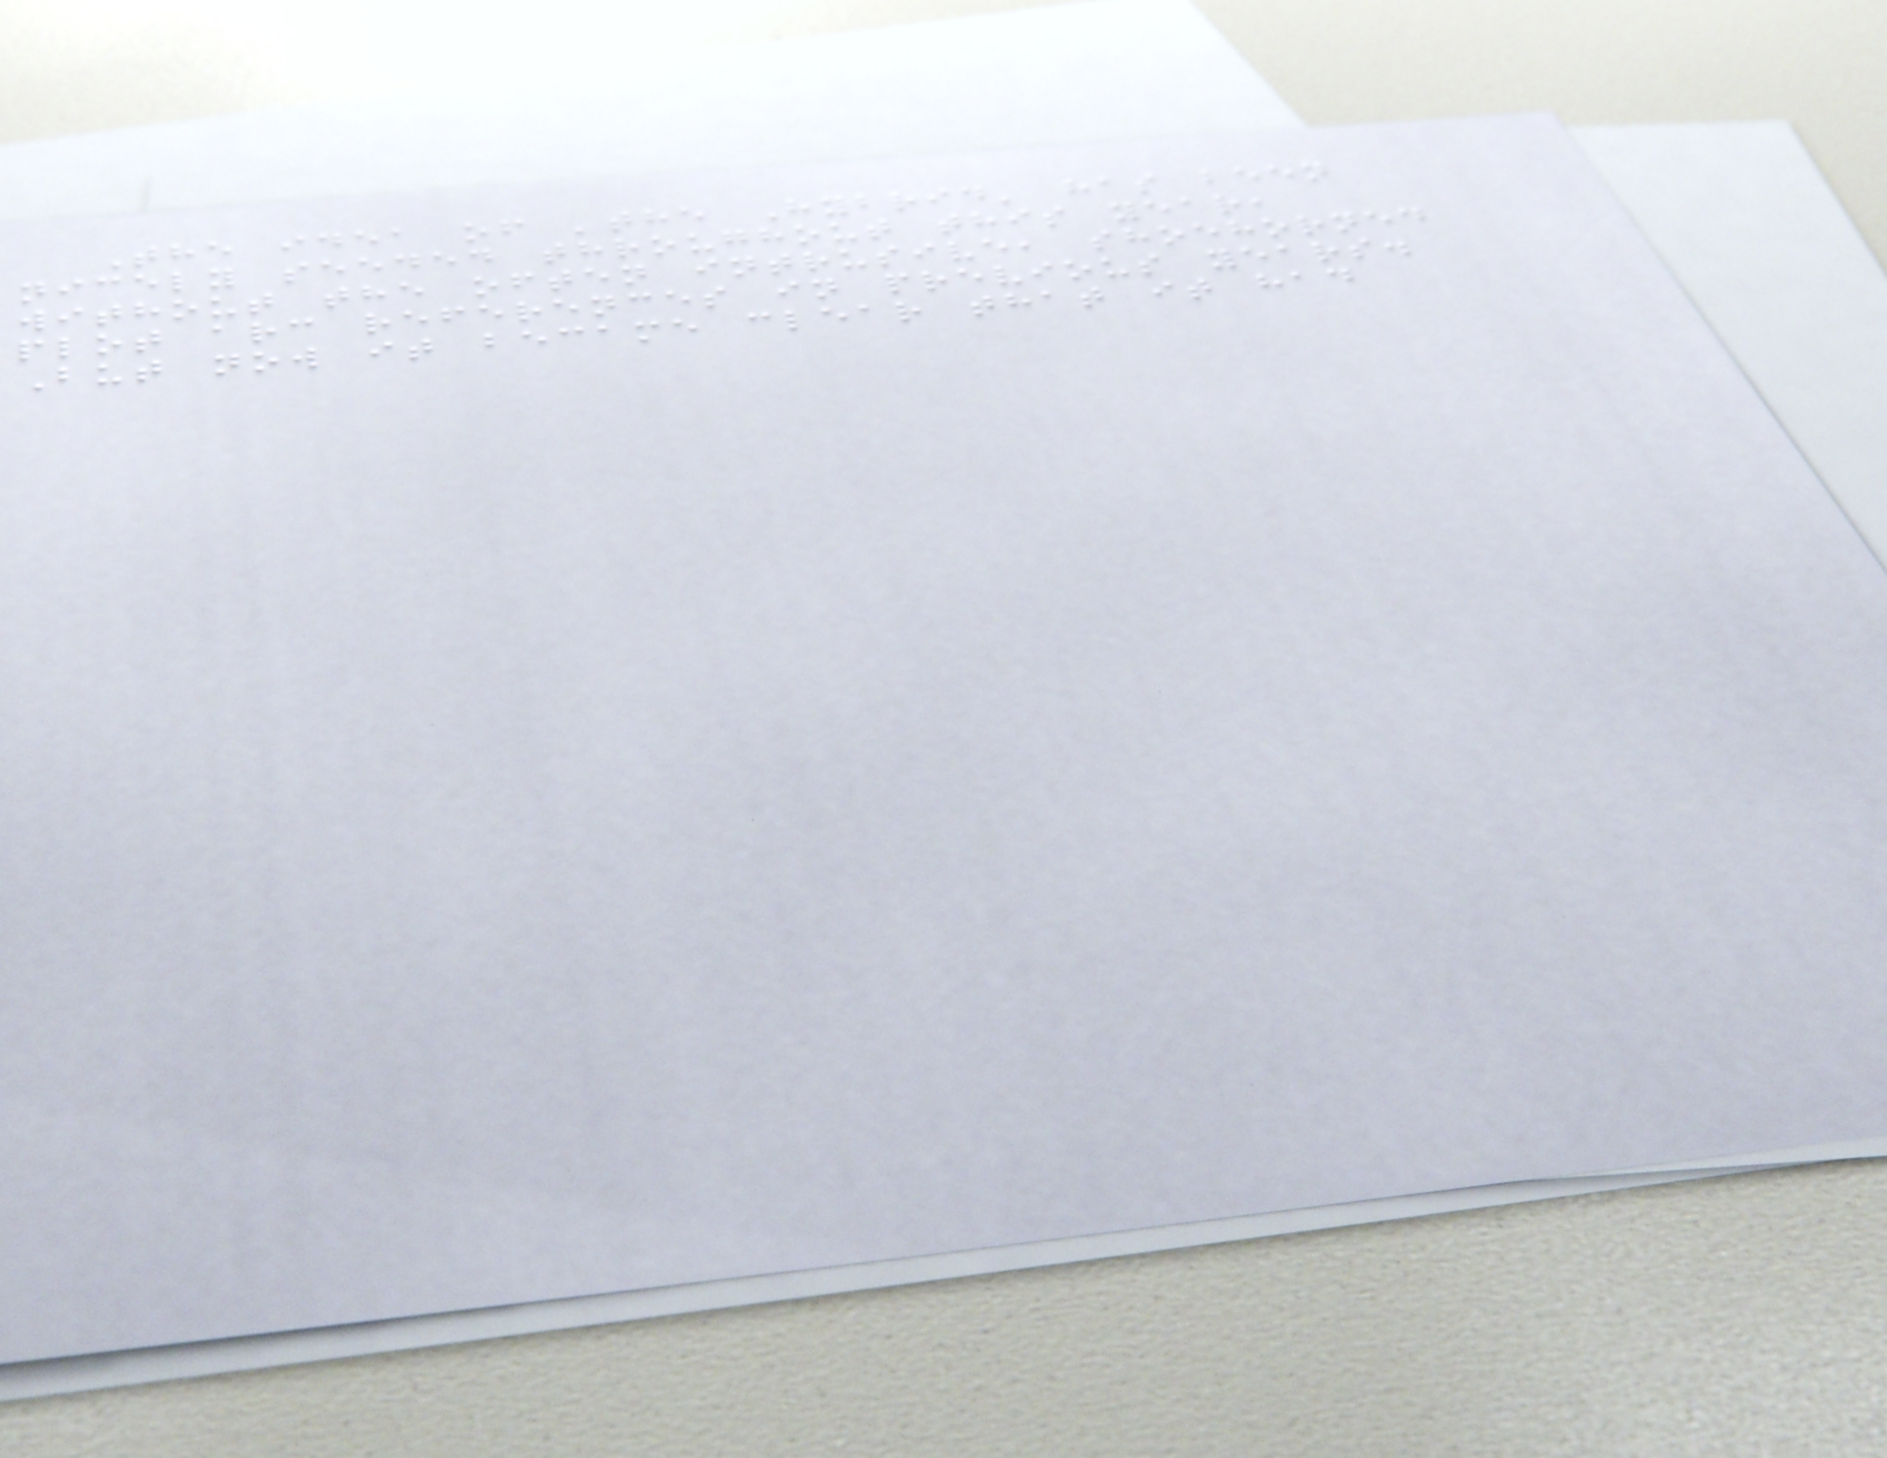The idea of 'the Hybrid' has been
nicely seeded throughout this year,
without the often intrusive, shoehorned
plot arc references in previous years.
But now it became clear that it had
